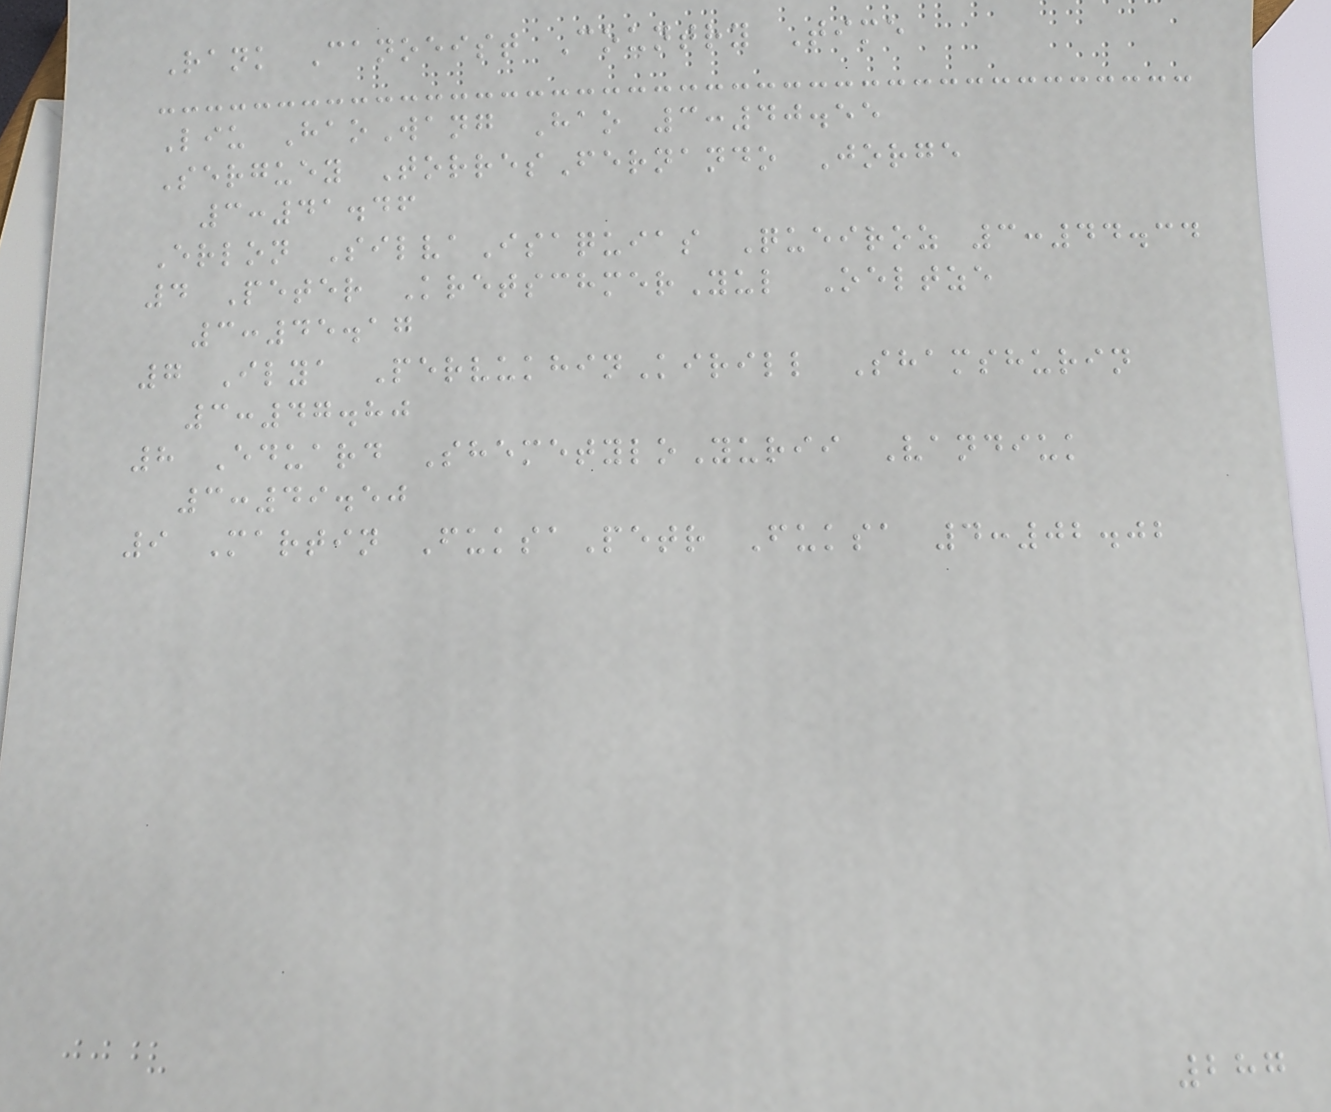Rank Canoeist Country Time
Liu HaoWang Hao 3:40.55
Serguey TorresFernando Jorge
3:41.46
Erlon SilvaIsaquias Queiroz 3:44.34
4 Peter KretschmerYul Oeltze
3:45.17
7 Ilya PervukhinKirill Shamshurin
3:47.80
8 Eduard ShemetyloYurii Vandiuk
3:49.50
9 Martin FuksaPetr Fuksa 4:02.02
287
